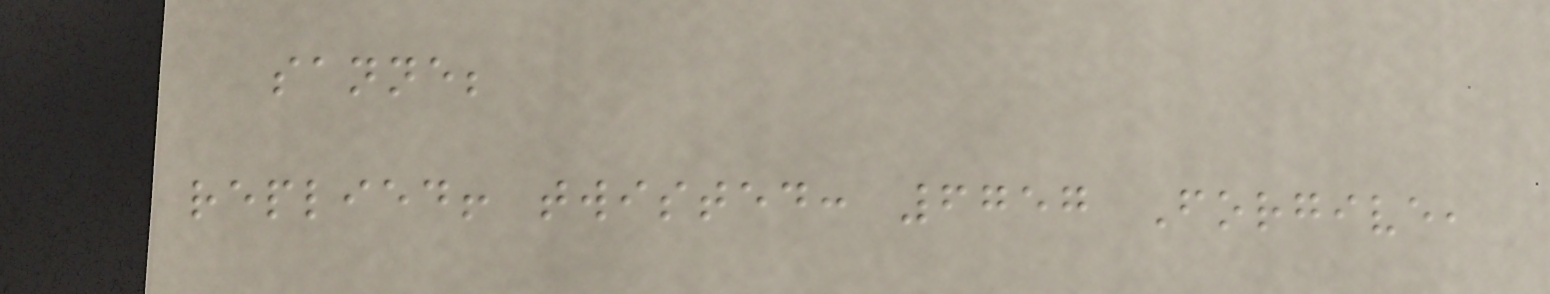sanne;
replied! twisted: 6757 Forgive,
